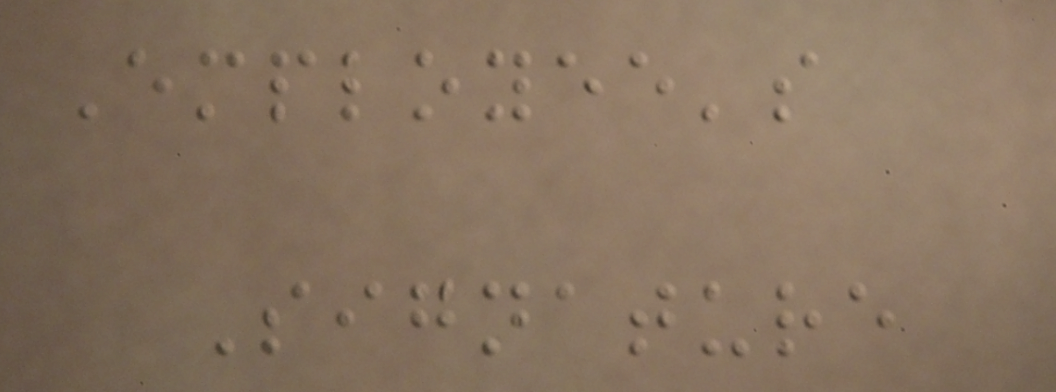Employee's
Signature
